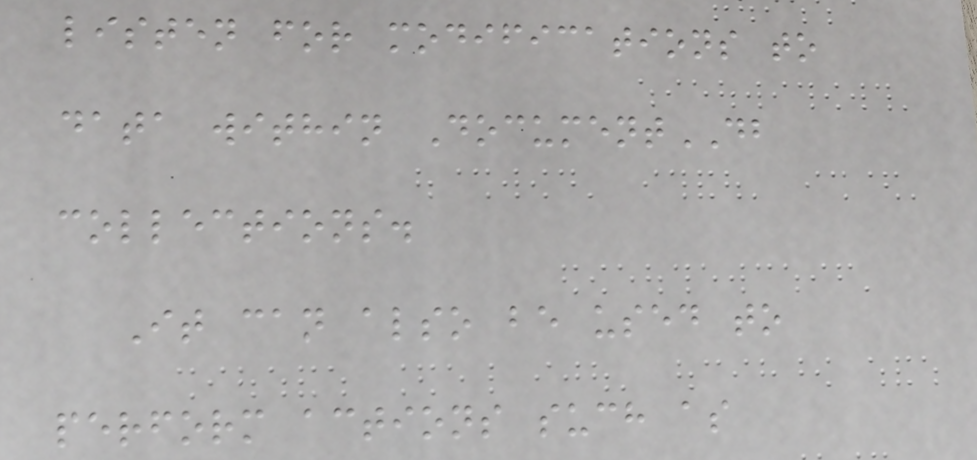listen for modifications to
data within DocumentDB
collections.
It can also be used to
perform actions such as
